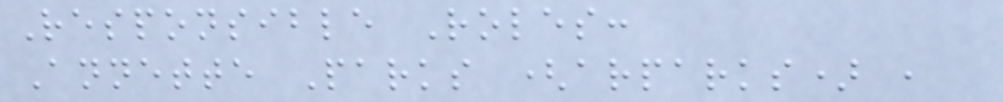Responsible Roles:
Annette Parks (arparks) ,
